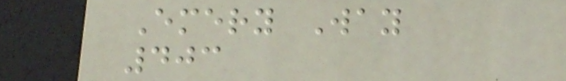Emery Way
403
